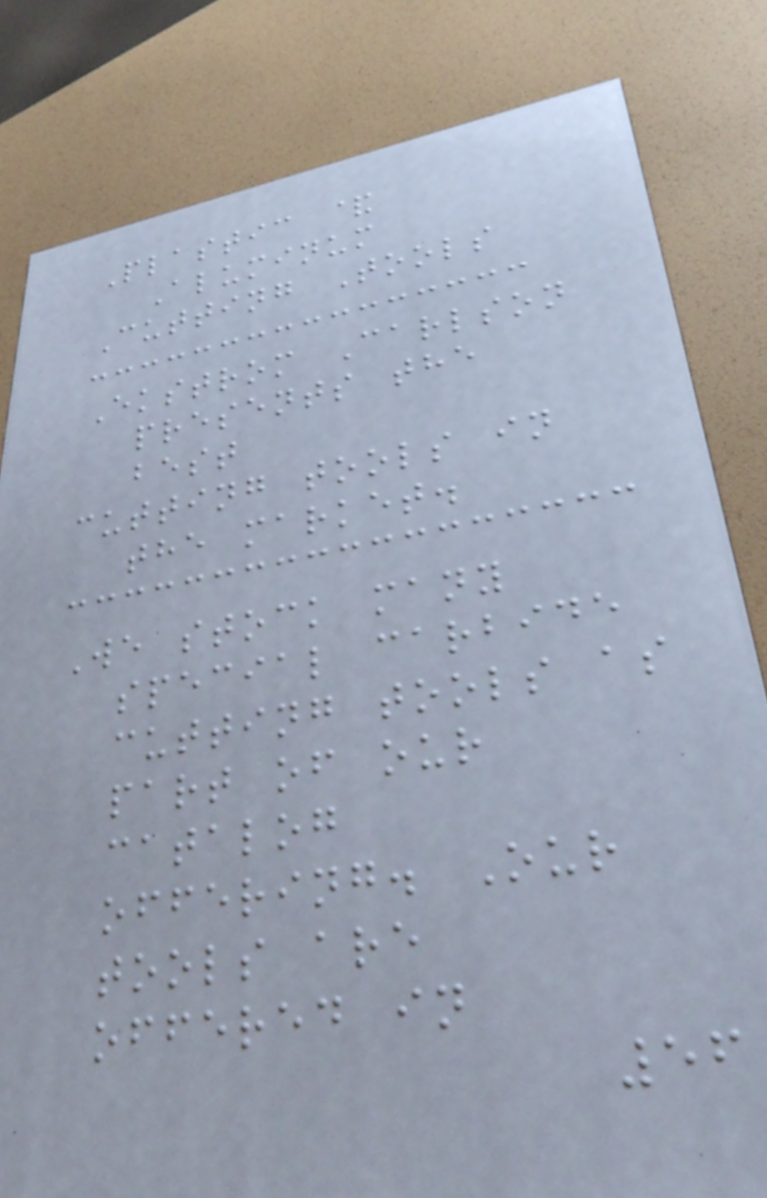Plastic &
Aluminum
Cutting Tools
Ekstrom Carlson
presents the
best
cutting tools in
the market.
We stock many
special carbide
cutting tools as
part of our
catalog
offering. Our
tools are
offered in
56
